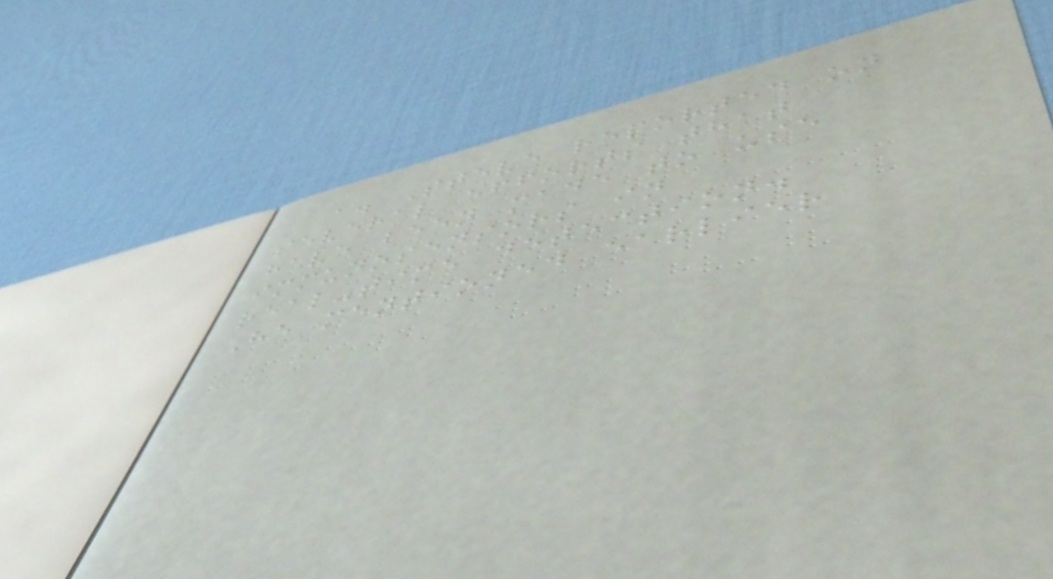a. Steve reported on
several efforts that
have been made to use
immunosensors in
real-time detection.
He mentioned earlier
